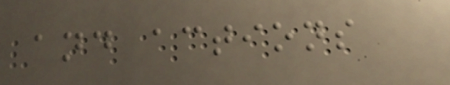and actions
